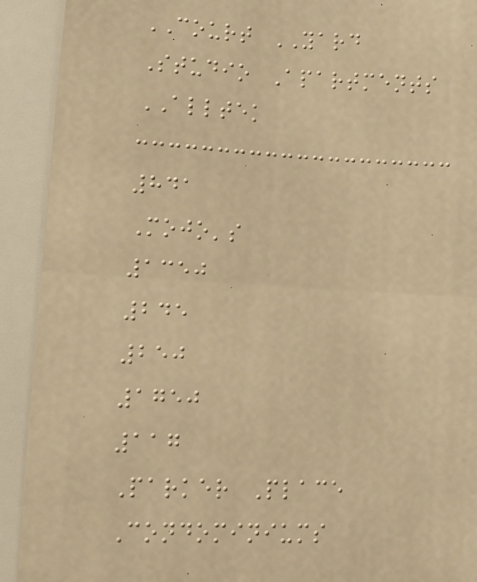COURT YARD
Studio Apartments
ALLTEK
841
Mojo's
1350
245
250
1750
117
Parker Place
Condominiums
